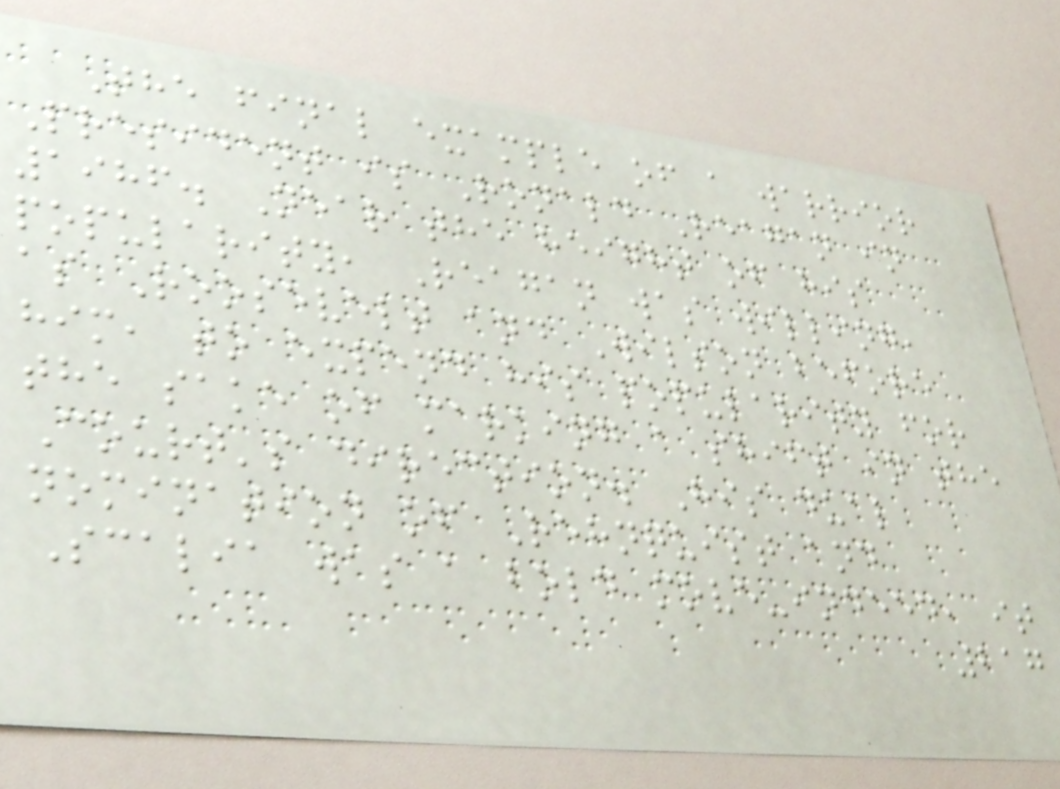The final example of a warrior
President is Ronald Reagan in
1986. Near the height of his
popularity, Reagan was willing,
as Roosevelt and Wilson before
him, to expend his popularity for
the sake of marking a shift in the
Court's direction. His dual
nomination of Rehnquist and
Scalia was a bold move-indeed, it
217
